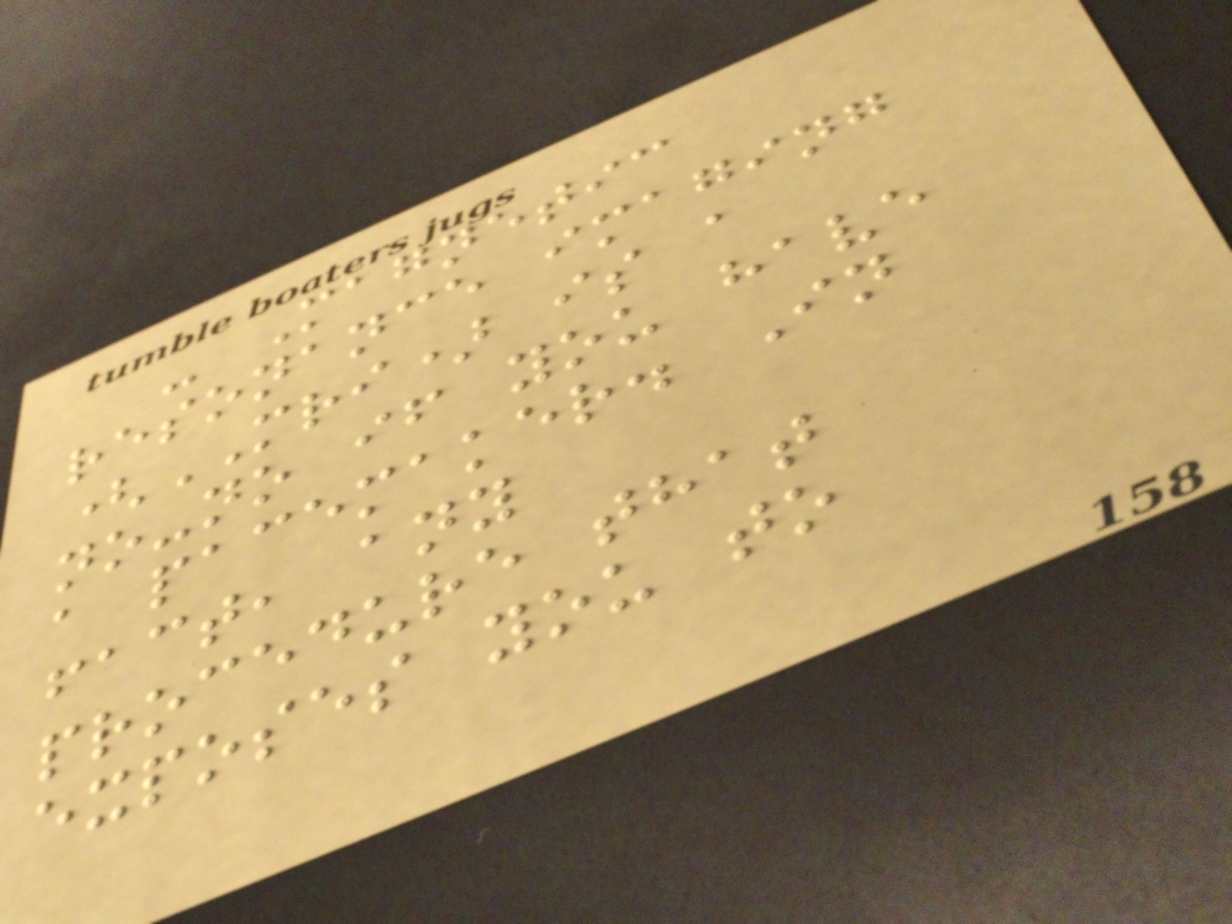- Magnetic
resonance imaging
(MRI) is a
no-no if you have
a pacemaker. In
fact, any
procedure that
exposes you to
